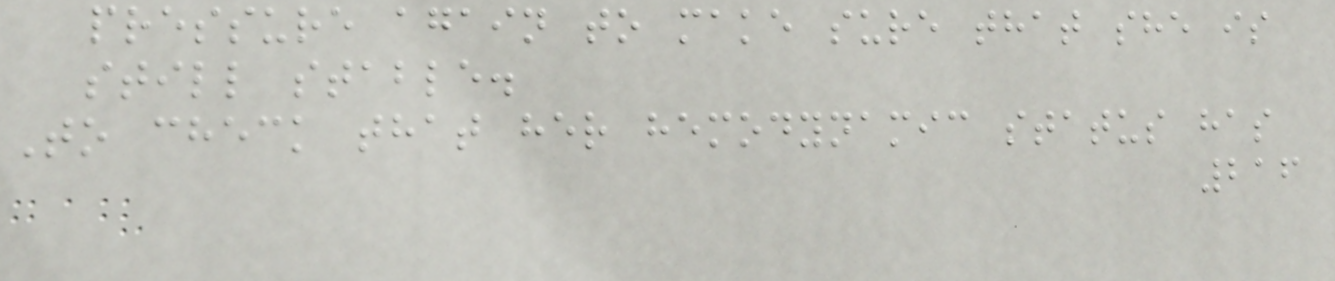pressure again to make sure that she is
still stable.
To check that her hemodynamic status has
216
